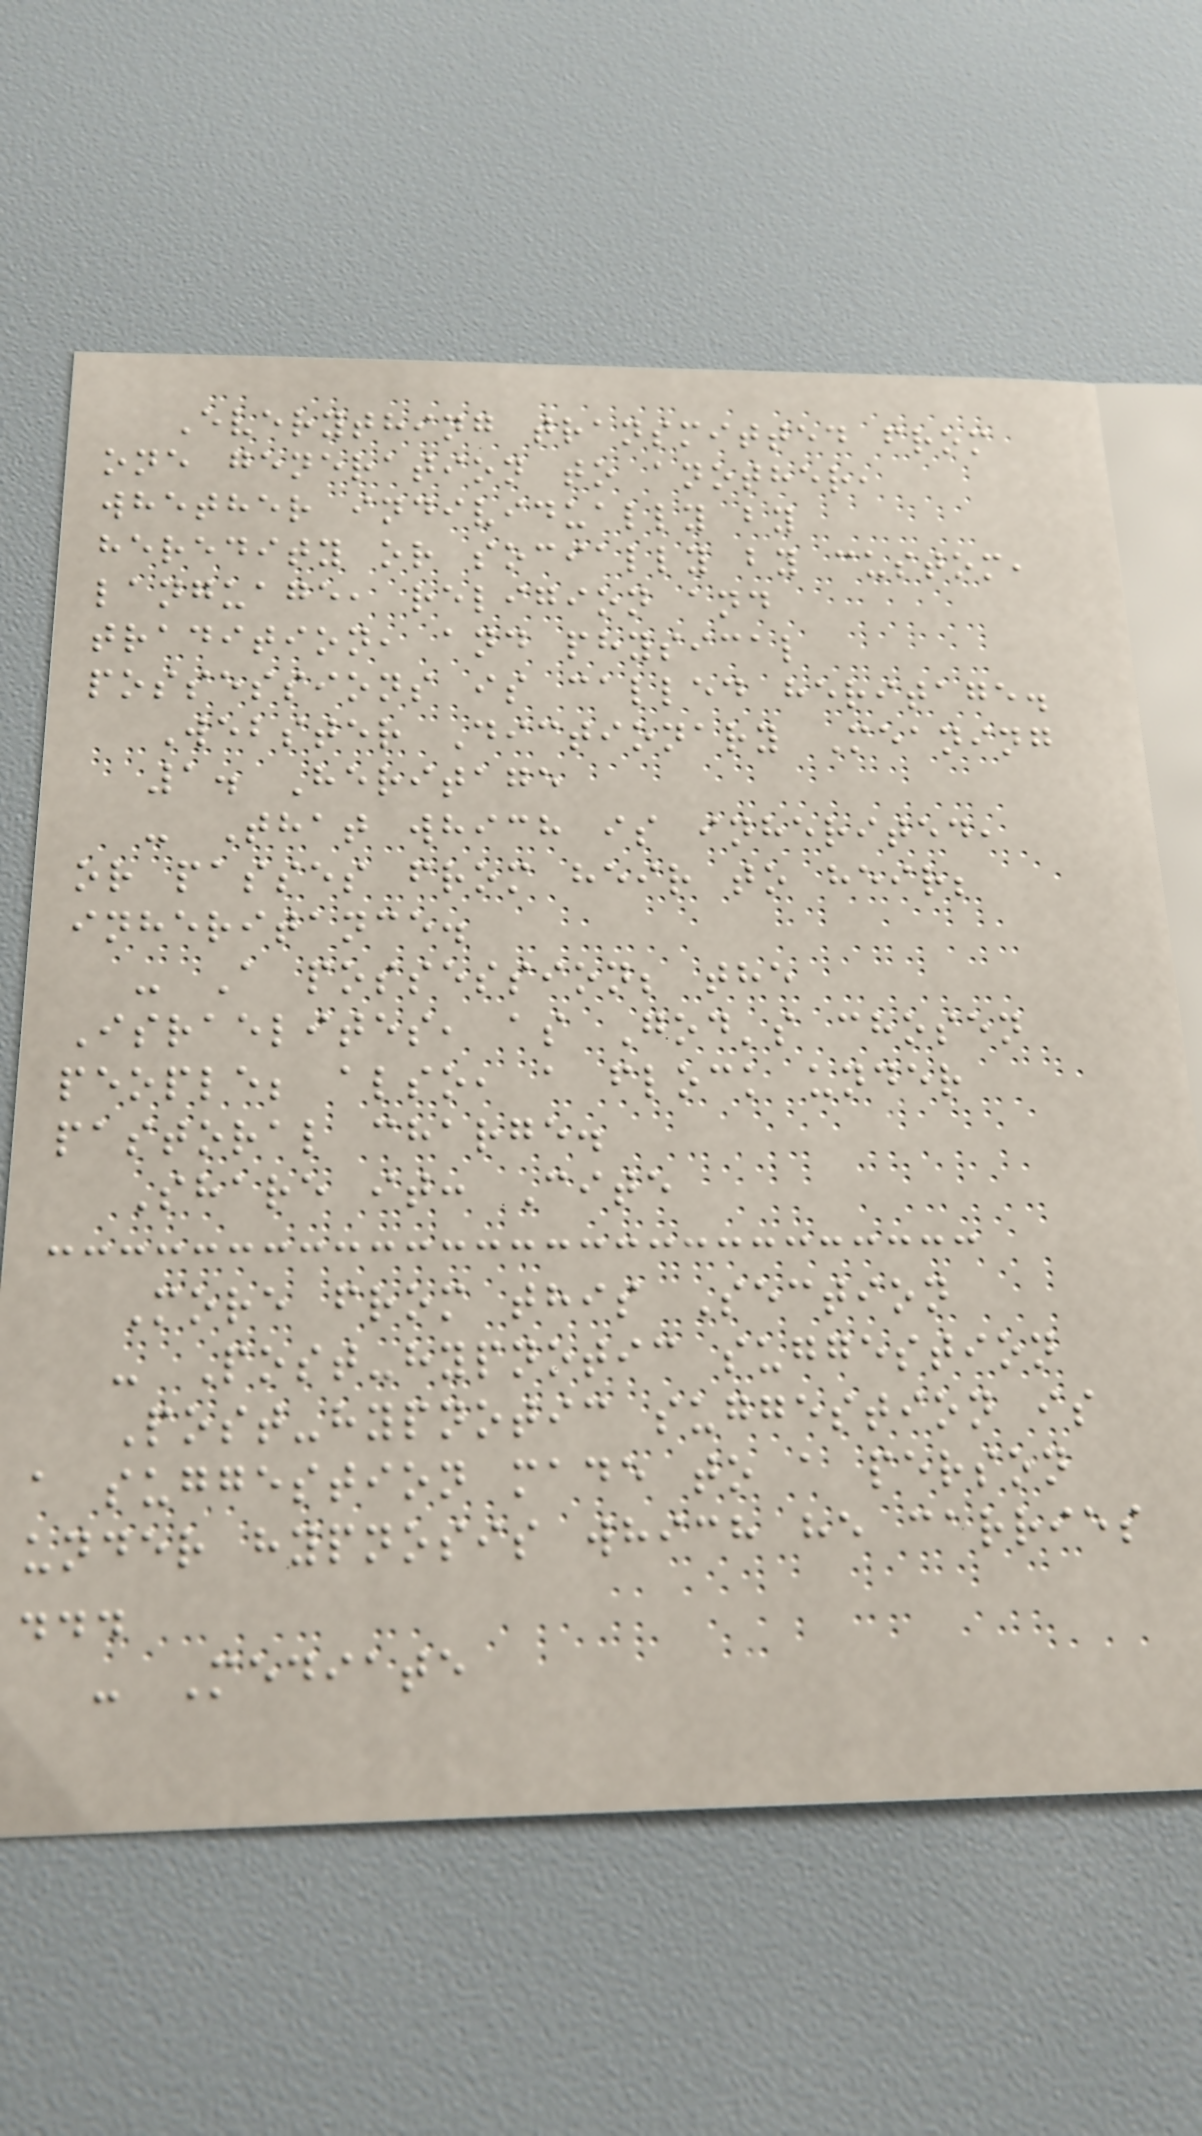Everything transmitted from
one generation to another,
whether individually by
heredity or socially by custom,
language, religion and
tradition, and physical
possessions is called heritage.
Webster Dictionary Meaning
1. Heritage
- That which is inherited,
or passes from heir to heir;
inheritance.
- A possession; the
Israelites, as God's chosen
people; also, a flock under
pastoral charge.
Share it: Cite
More from this Section
- Post-hypnotic suggestion
Post-hypnotic suggestion is
a suggestion made to a person
under hypnosis which he carries
...
- Mediate
